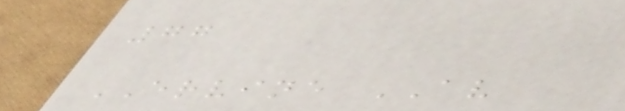77
ERVINE AV
